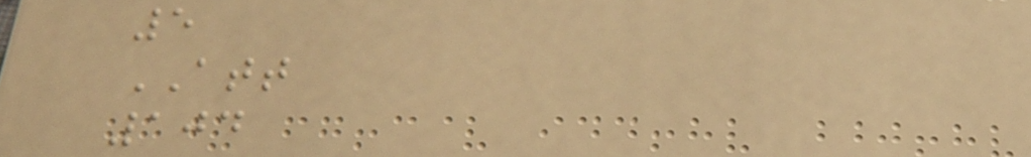5
ATT
104
